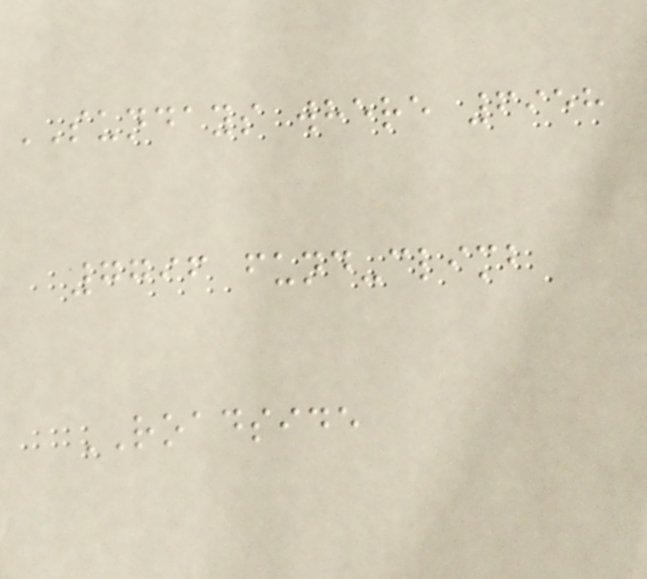SUNDAYS where 6958
7796 fund-climb
ROADSIDE
